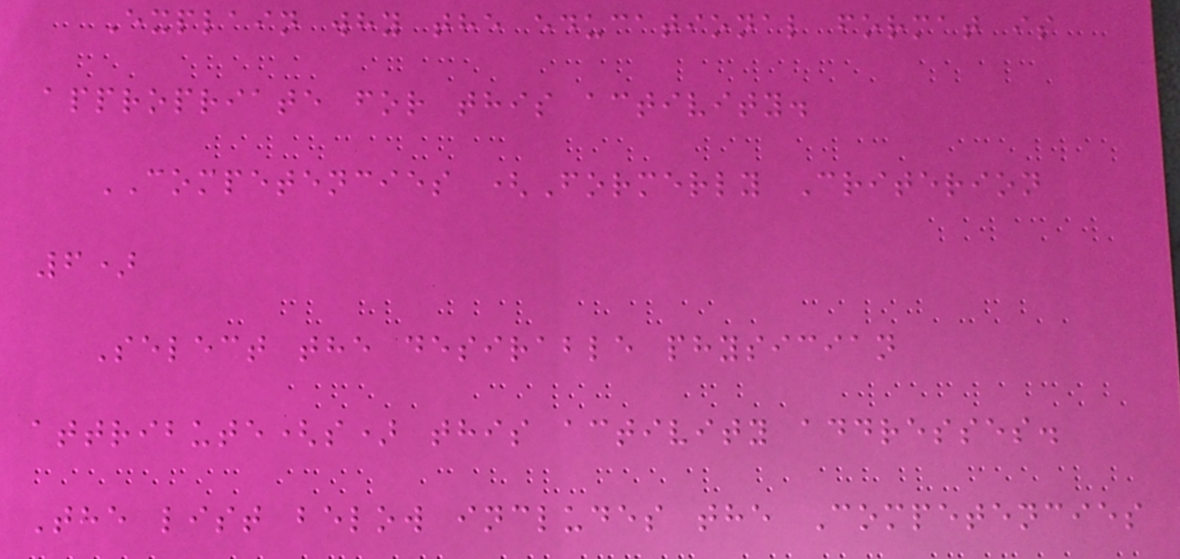Explain why the educational format is
appropriate for this activity.
COMPETENCIES (Formerly Criterion
6)
Select the desirable physician
attribute(s) this activity addresses.
The list below includes the Competencies
